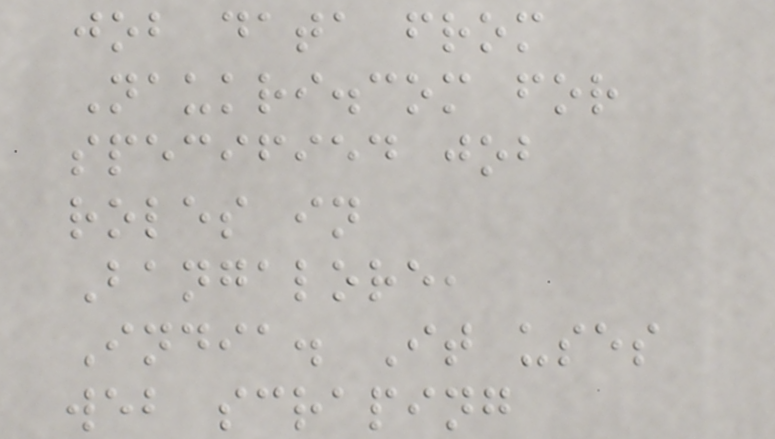job data from
Naukri.com for
specified job
roles in
Bangalore,
India. It uses
web scraping
